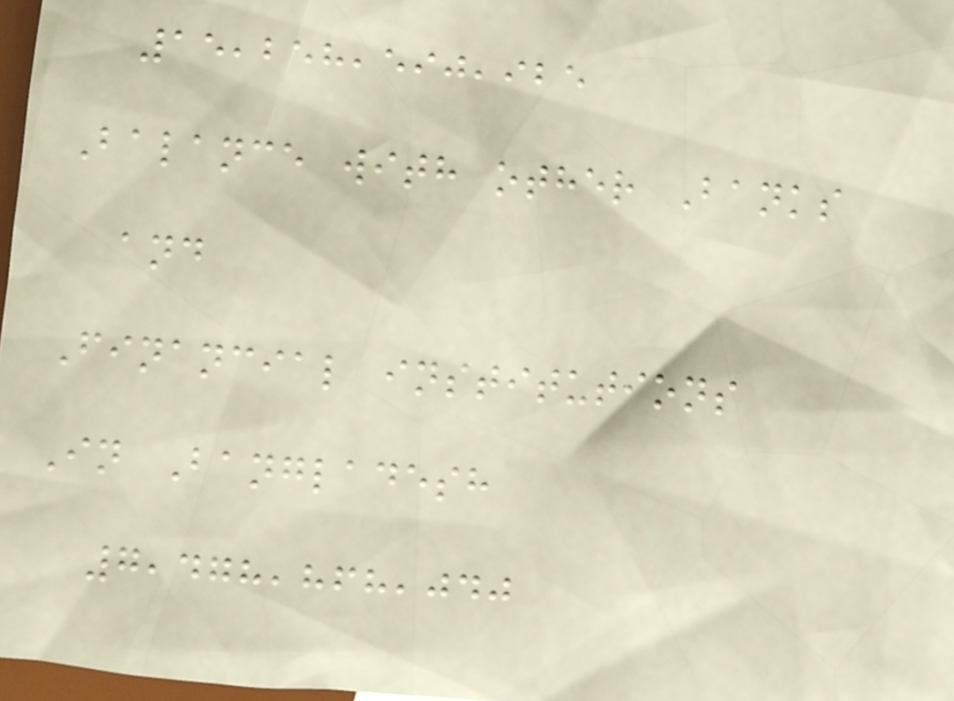15,258,590,925
Balance with other Banks
and
Financial institutions
In Bangladesh
7,478,868,040
